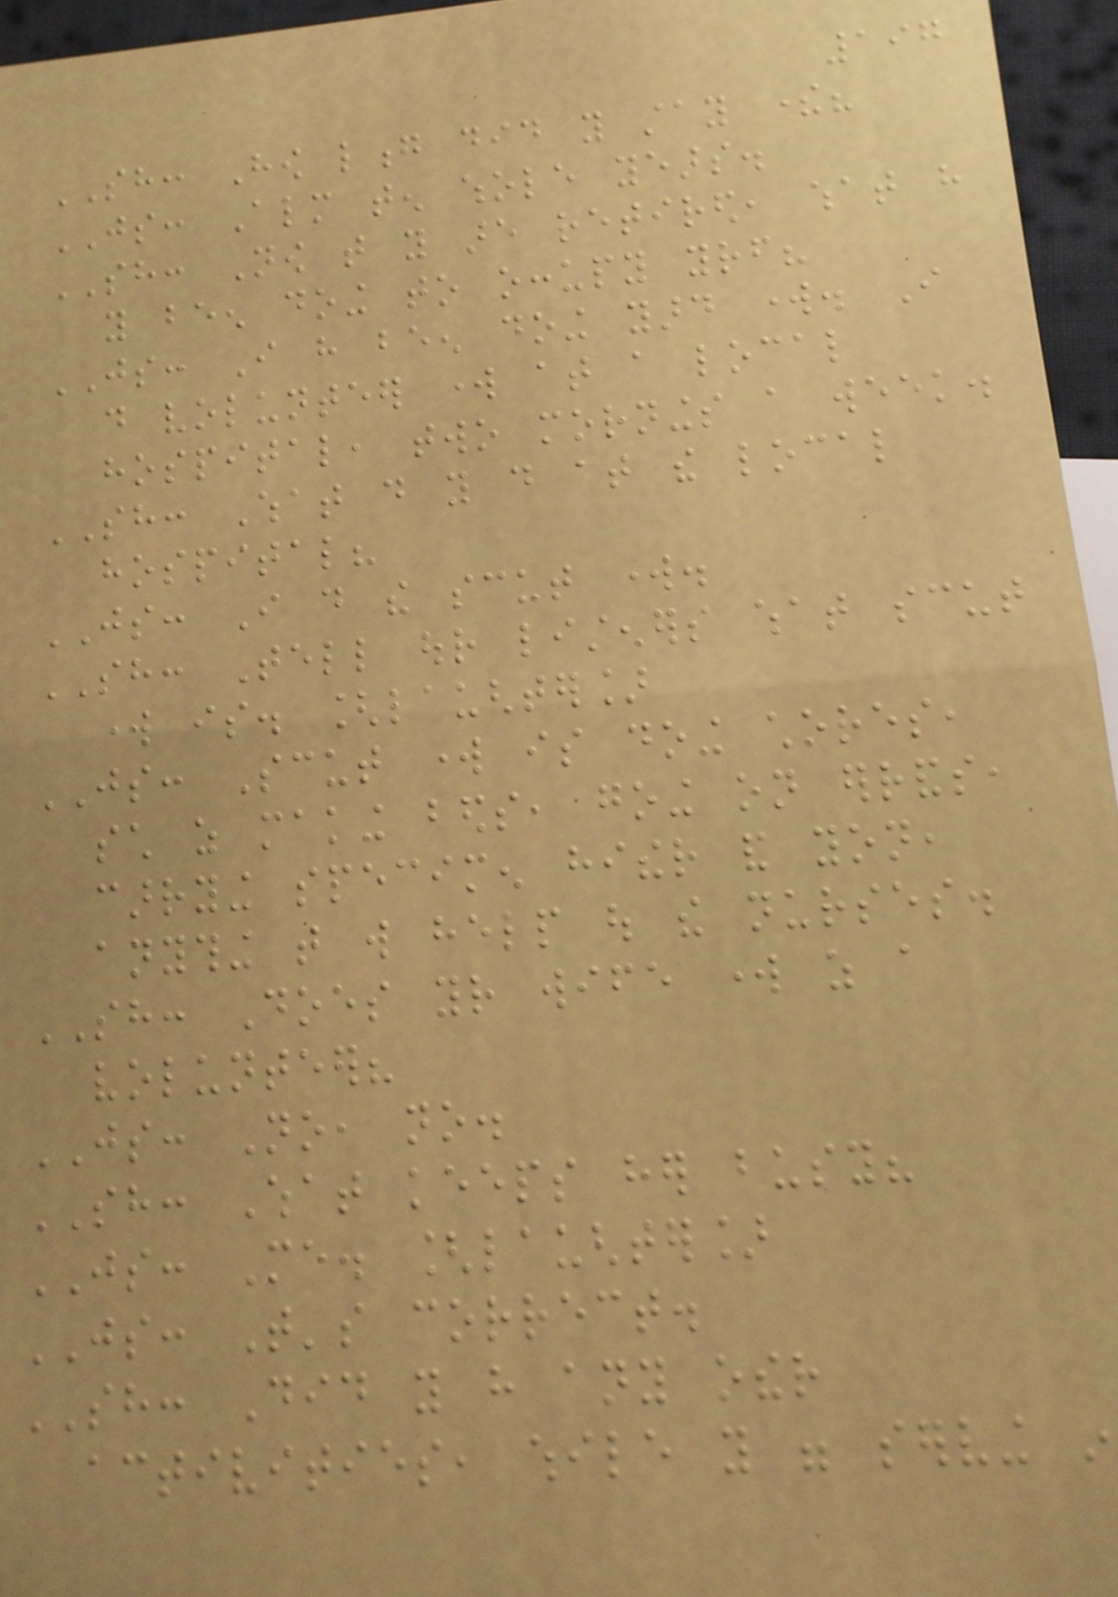197
SH: How long did you stay there?
JS: Almost ten whole years.
SH: Now that you are retired, what have
you been doing to occupy yourself?
JS: I have been doing yard work. I
do volunteer work at a local
hospital, two mornings a week.
SH: What do you do at the local
hospital?
JS: I do the scut work.
SH: Tell our listeners what scut
work is. [laughter]
JS: Scut work is doing chores,
such as making beds, going on errands,
carrying specimen hither and yon,
anything that will help out the nurses.
SH: Does your wife work as a
volunteer?
JS: No, no.
SH: What keeps her busy?
JS: Me. [laughter]
JS: That's correct.
SH: Did you have any other
activities, while you were serving in
